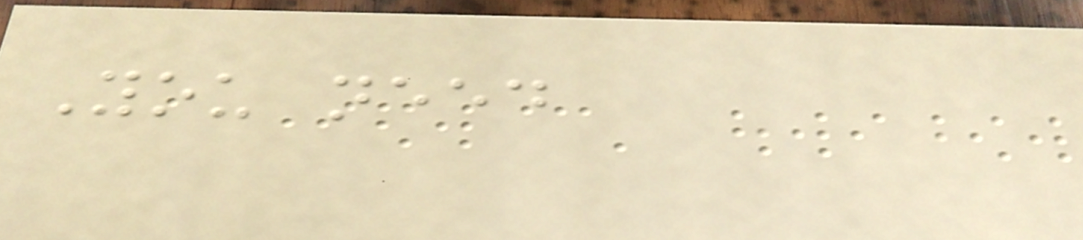You need
